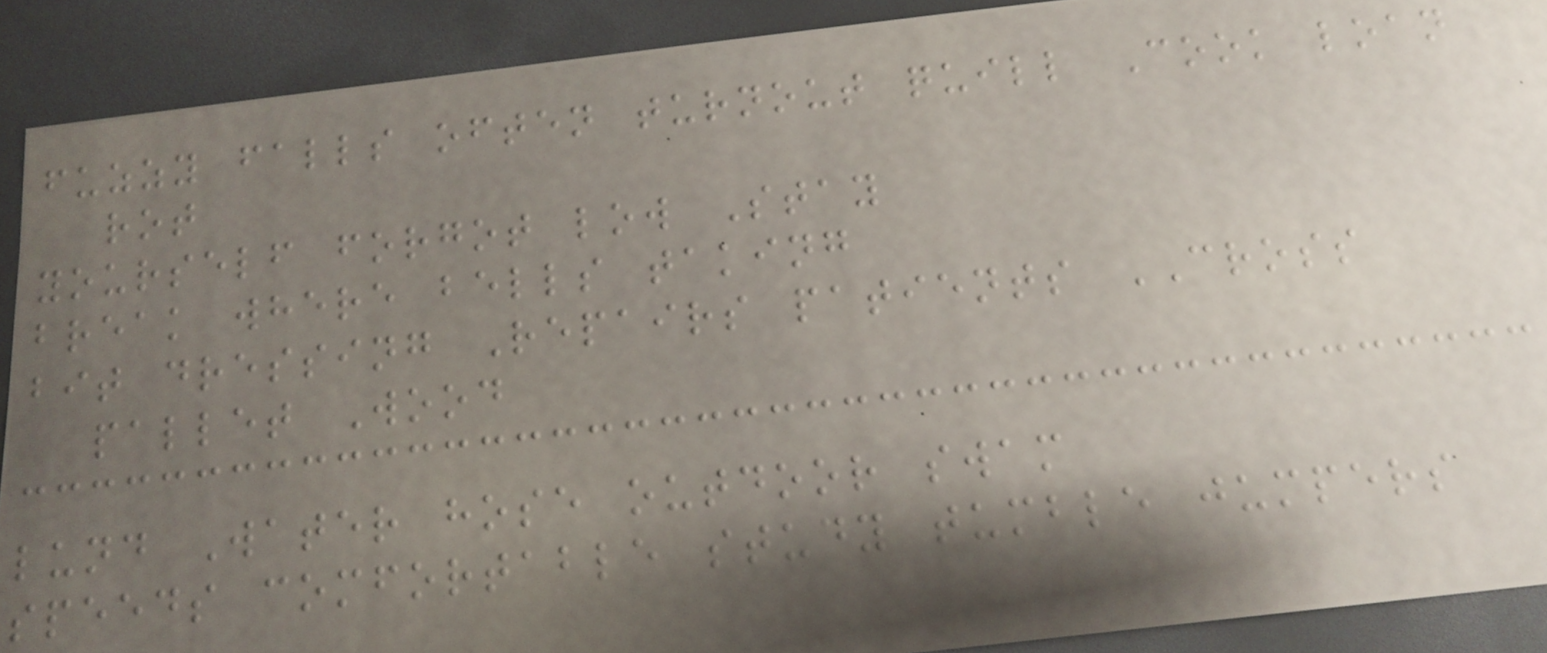fuzzy falls often turnout quill Cook loan
rot
yourself forgot low Stay
break where bells taking
bit dressing Repairs patients CROSS
pallet Wood
lund Water hose outdoor swam
speeds comfortable study tumble jumpers
